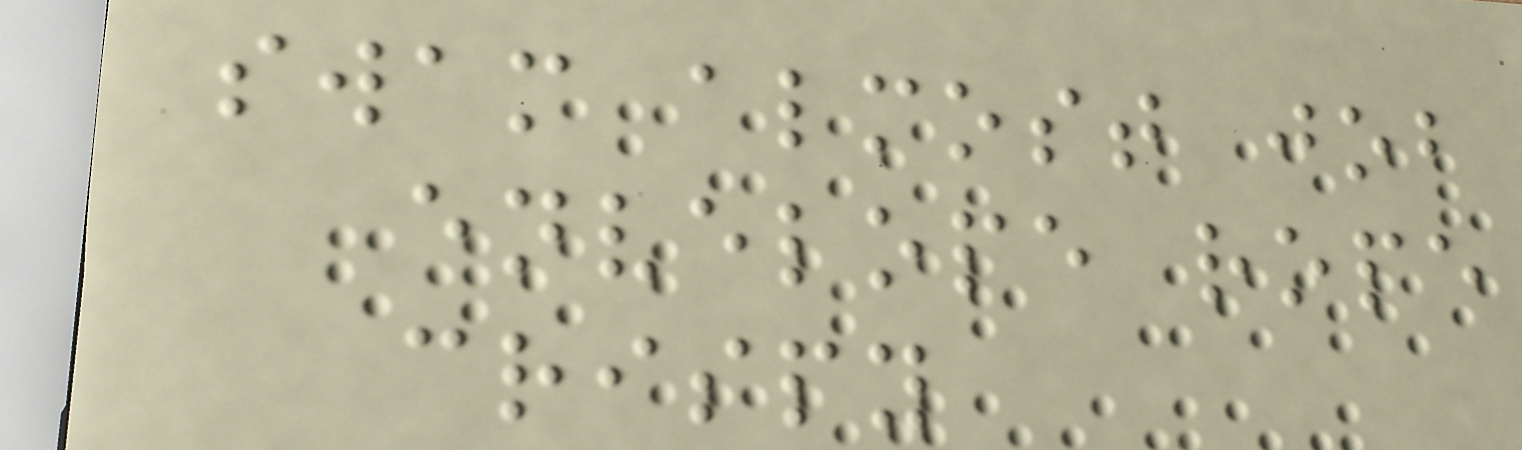swam almost job
envelope rope
crispy
